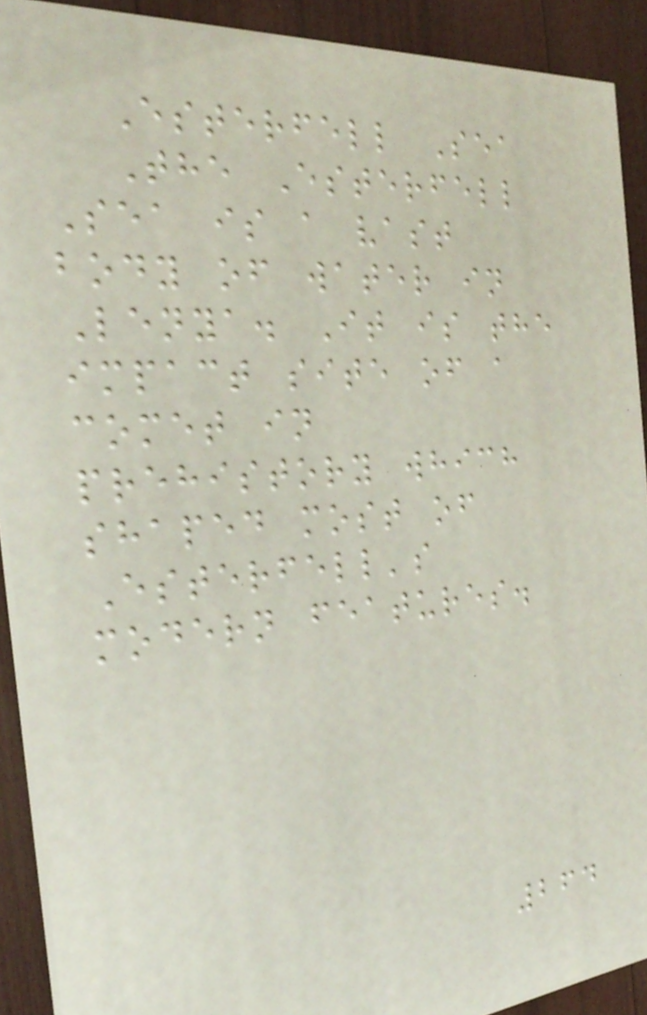Esterfell Sea
The Esterfell
Sea is a vast
body of water in
Lenya. It is the
impact site of a
comet in
prehistory which
shaped most of
Esterfell's
modern features.
264
